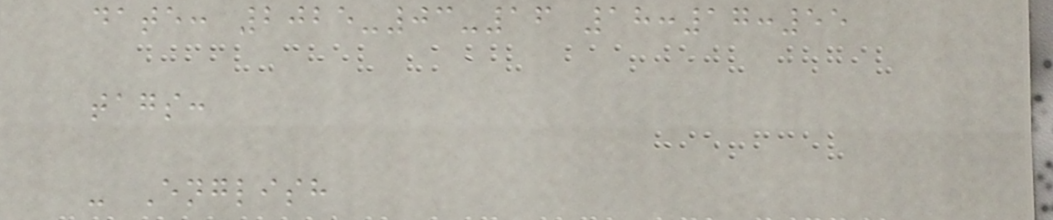date: 2025-03-16 18:17:55
tags:
- English
